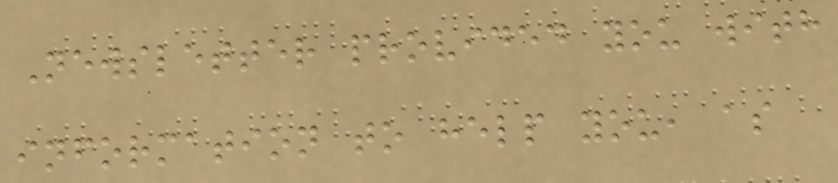Newsletter provided you with
information to help you, as
